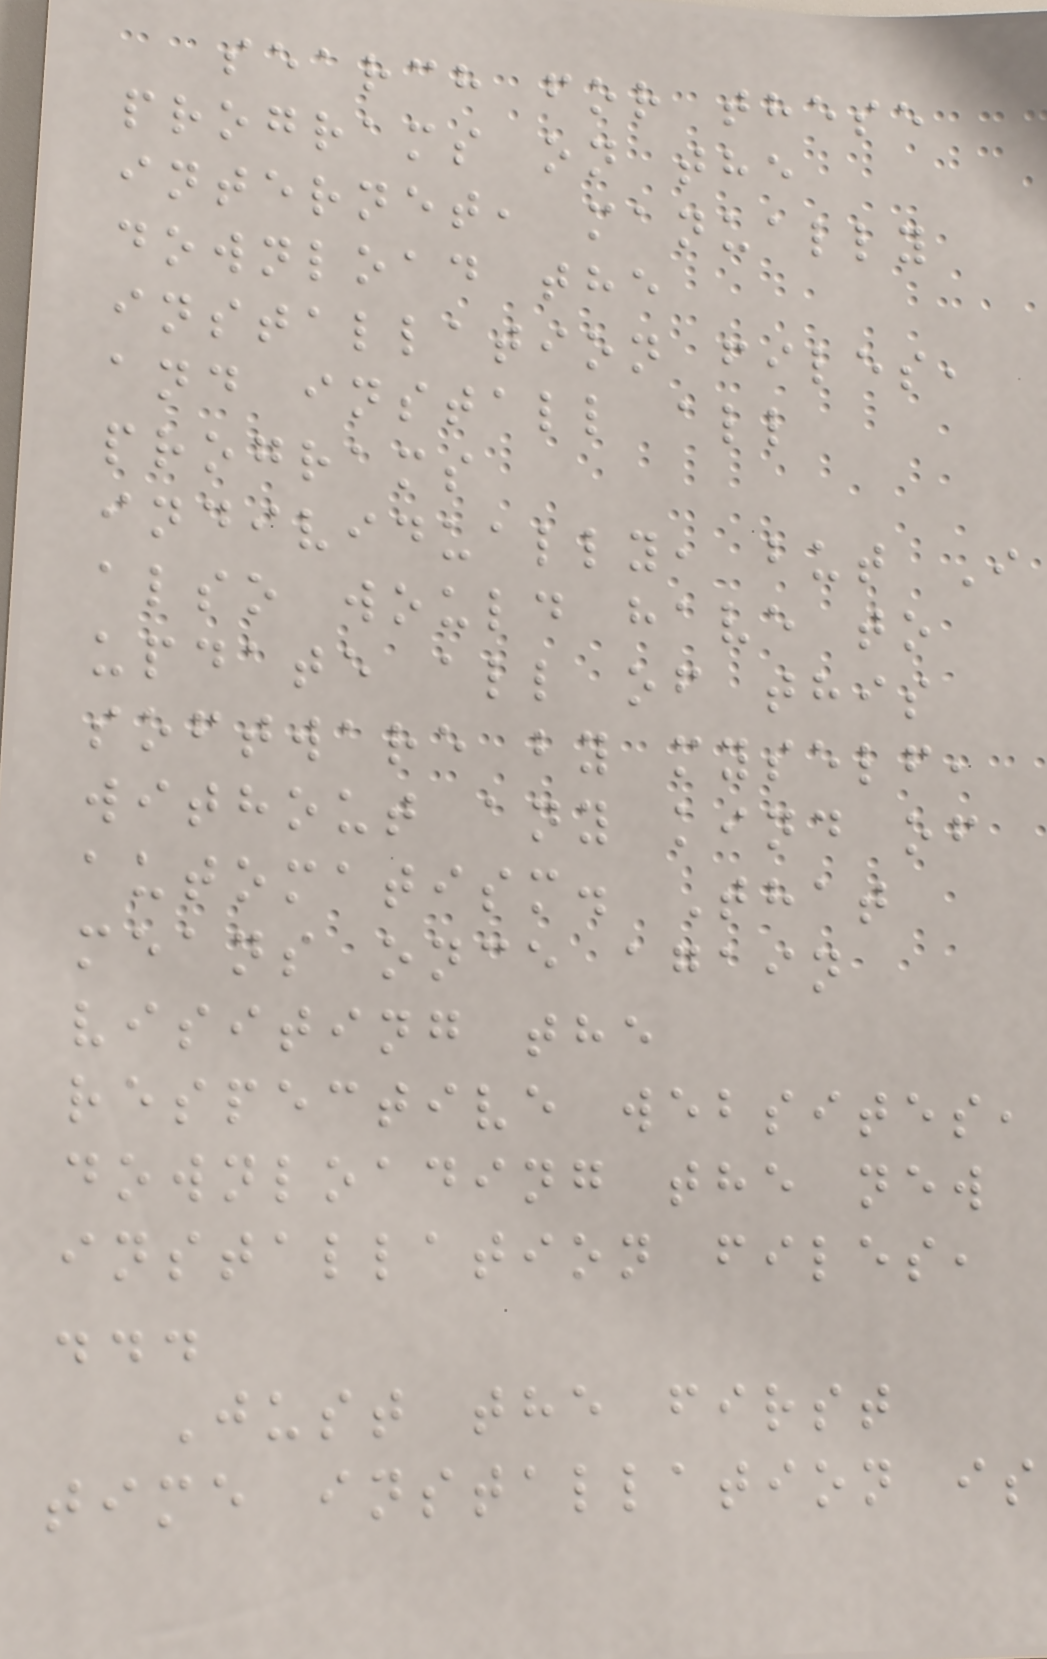search for these
programs on the
internet, manually
download the
installation files,
and install all
programs
individually, but I
also would have to
update all of this
software by myself,
without any kind of
automatism. That
means once again
visiting the
respective websites,
downloading the new
installation files,
...
Just the first
time installation is
